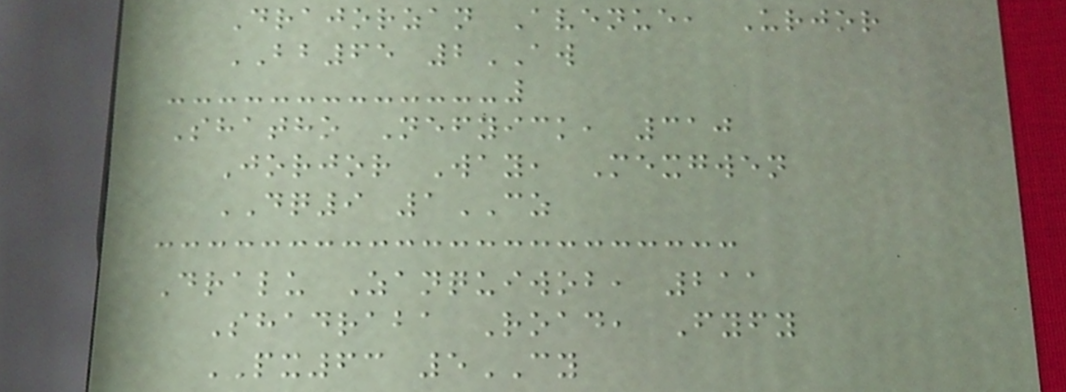Drajorzan Avenue, Urjor
BB65 2AW
Shatho Nefyick, 310
Jorjor Way, Mexgwen
DQ9 1CZ
Dralu Zanquiwob, 211
Shadraba Road, Fyfy
PX63 5CY
